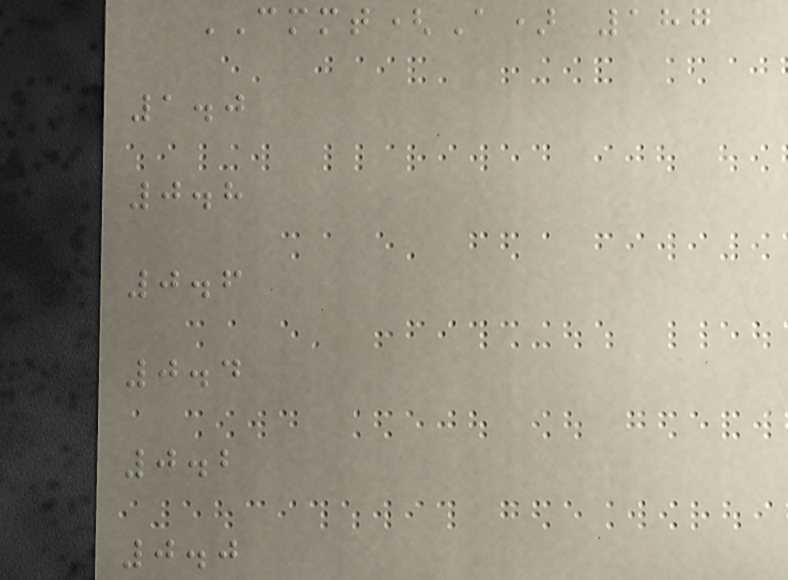CMMT(A) 187
1.0
0.8
0.6
0.4
0.2
0.0
